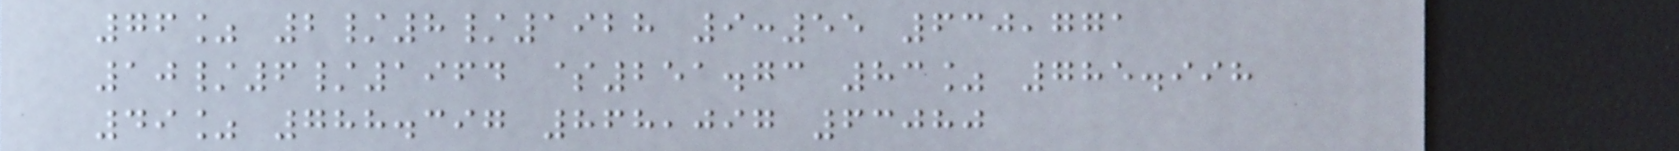76% 2/8/1928 9:55 630,771
10/6/1964 $251.73 83% 785.998
49% 788.397 868,097 63080
